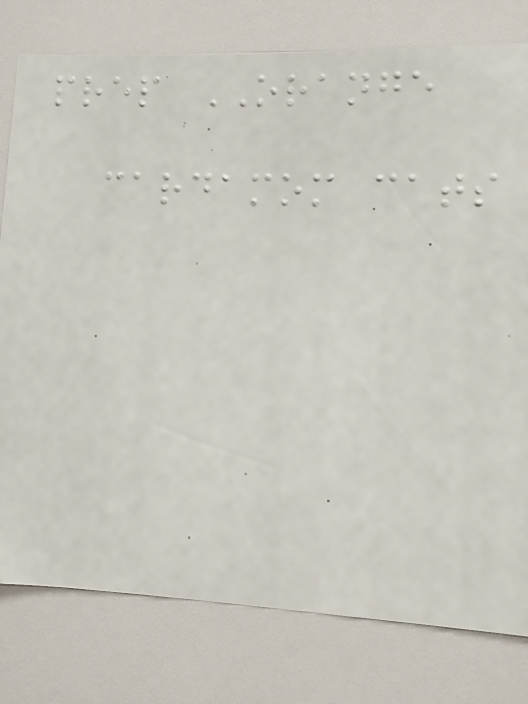prep ORANGE
cardamom cats
